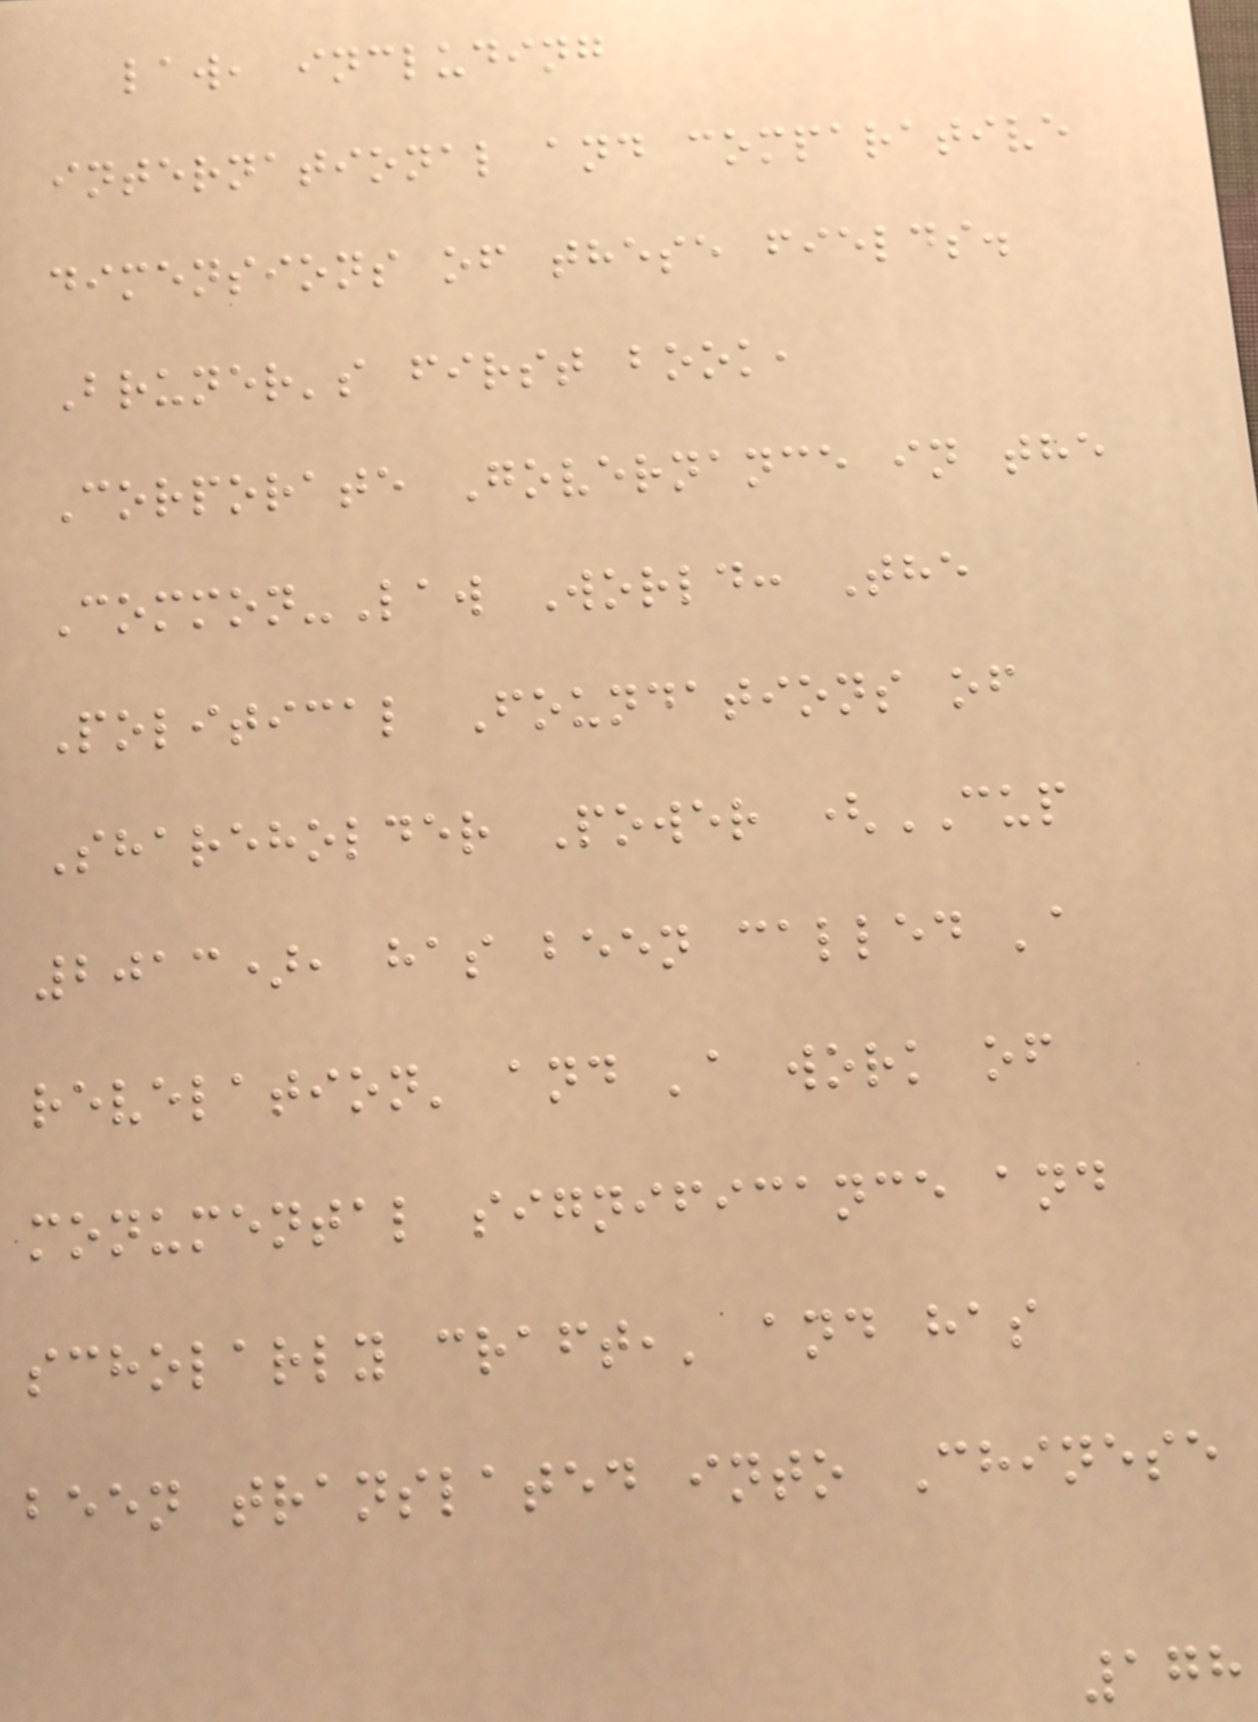law, including
international and comparative
dimensions of these fields.
Bruner's first book,
Corporate Governance in the
Common-Law World: The
Political Foundations of
Shareholder Power (CUP
2013), has been called 'a
revelation' and 'a work of
monumental significance and
scholarly craft,' and has
been translated into Chinese
178
